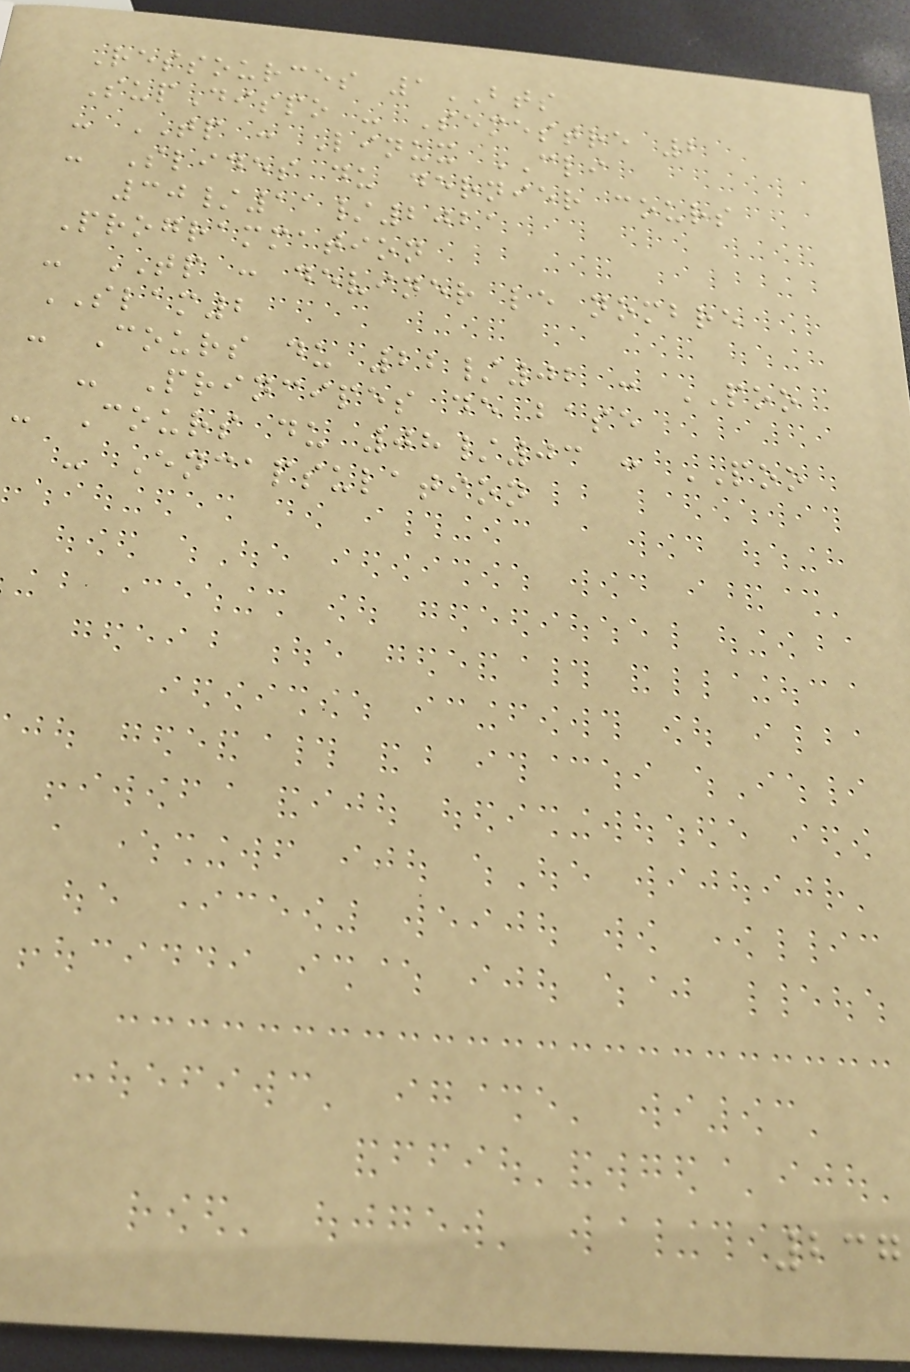Ressources 1BTS
SupDispo - Semestre 2
- TP : Linux CLI
- Slides du dernier cours
30/11/2021
Programmation
- TP : deviner le nombre
SLAM2
- Cours du 22/02 : POO
- Principes de base
- Cours du 08/03 : POO
- Encapsulation
237
